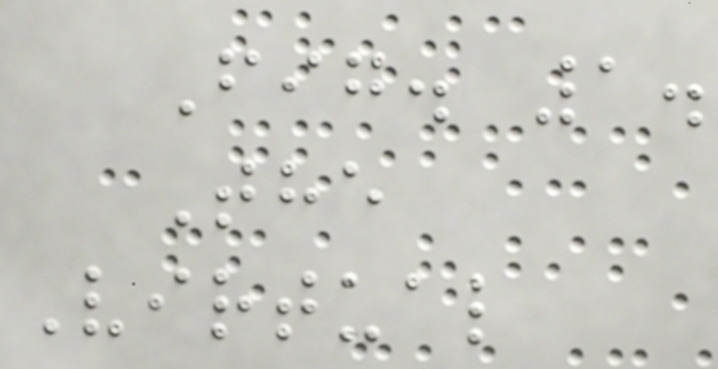Fig. 1.
The
Virtual
